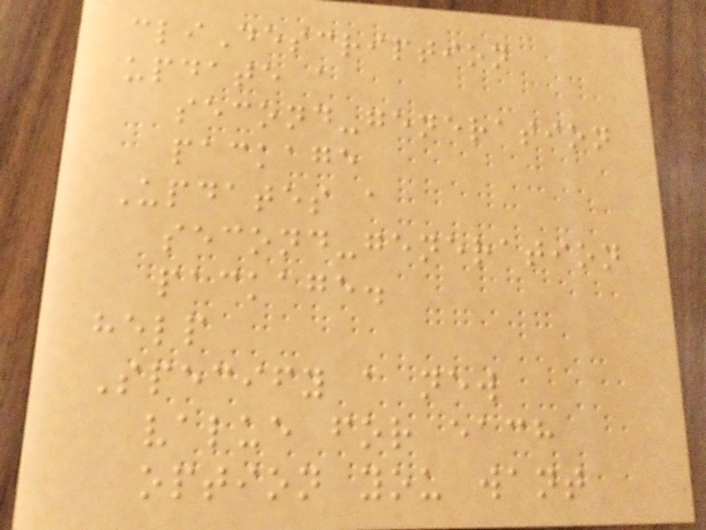cliDescription
update a
second-generation
package
Updates a
second-generation
package.
help
Specify a new
value for each
option you want
